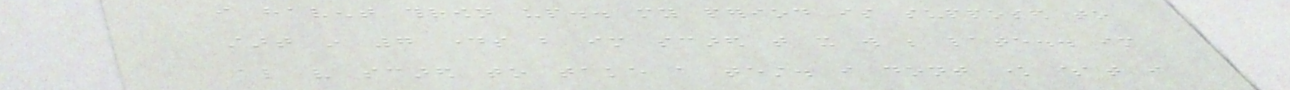i havent thrown up.. my period is supposed to
start in 7 days but im scared that it will be late.. im
also very scared to take a test. i dont know what i
